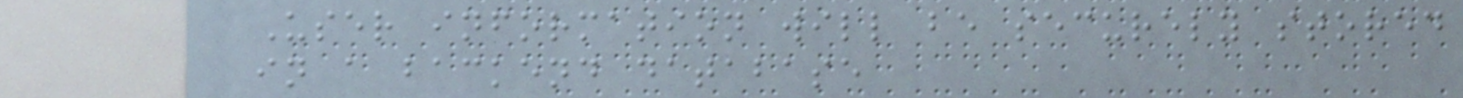User information will be securely stored
in a backend database
